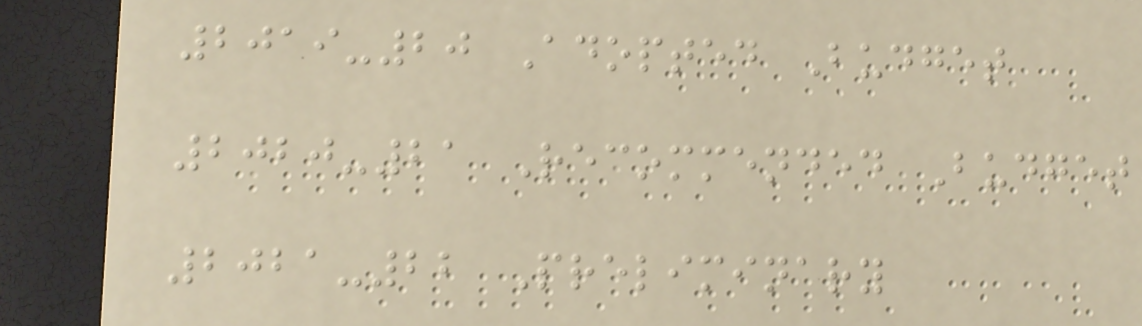2019-20 Adopted Budget
2020-21 Recommended Budget
2021-22 Preliminary
